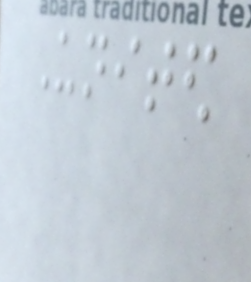United
